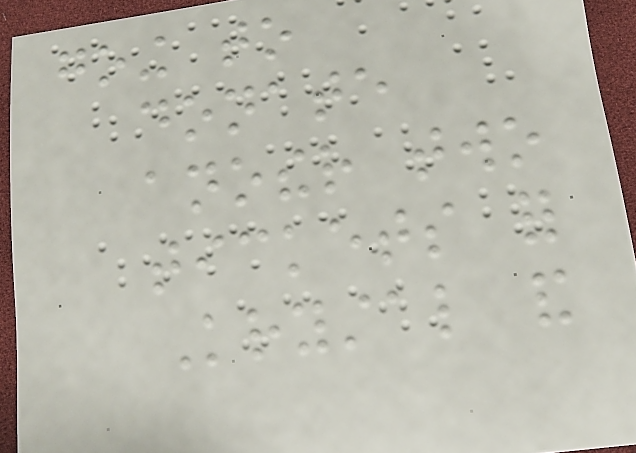going to
donate
another two
tickets for
Krystal and
